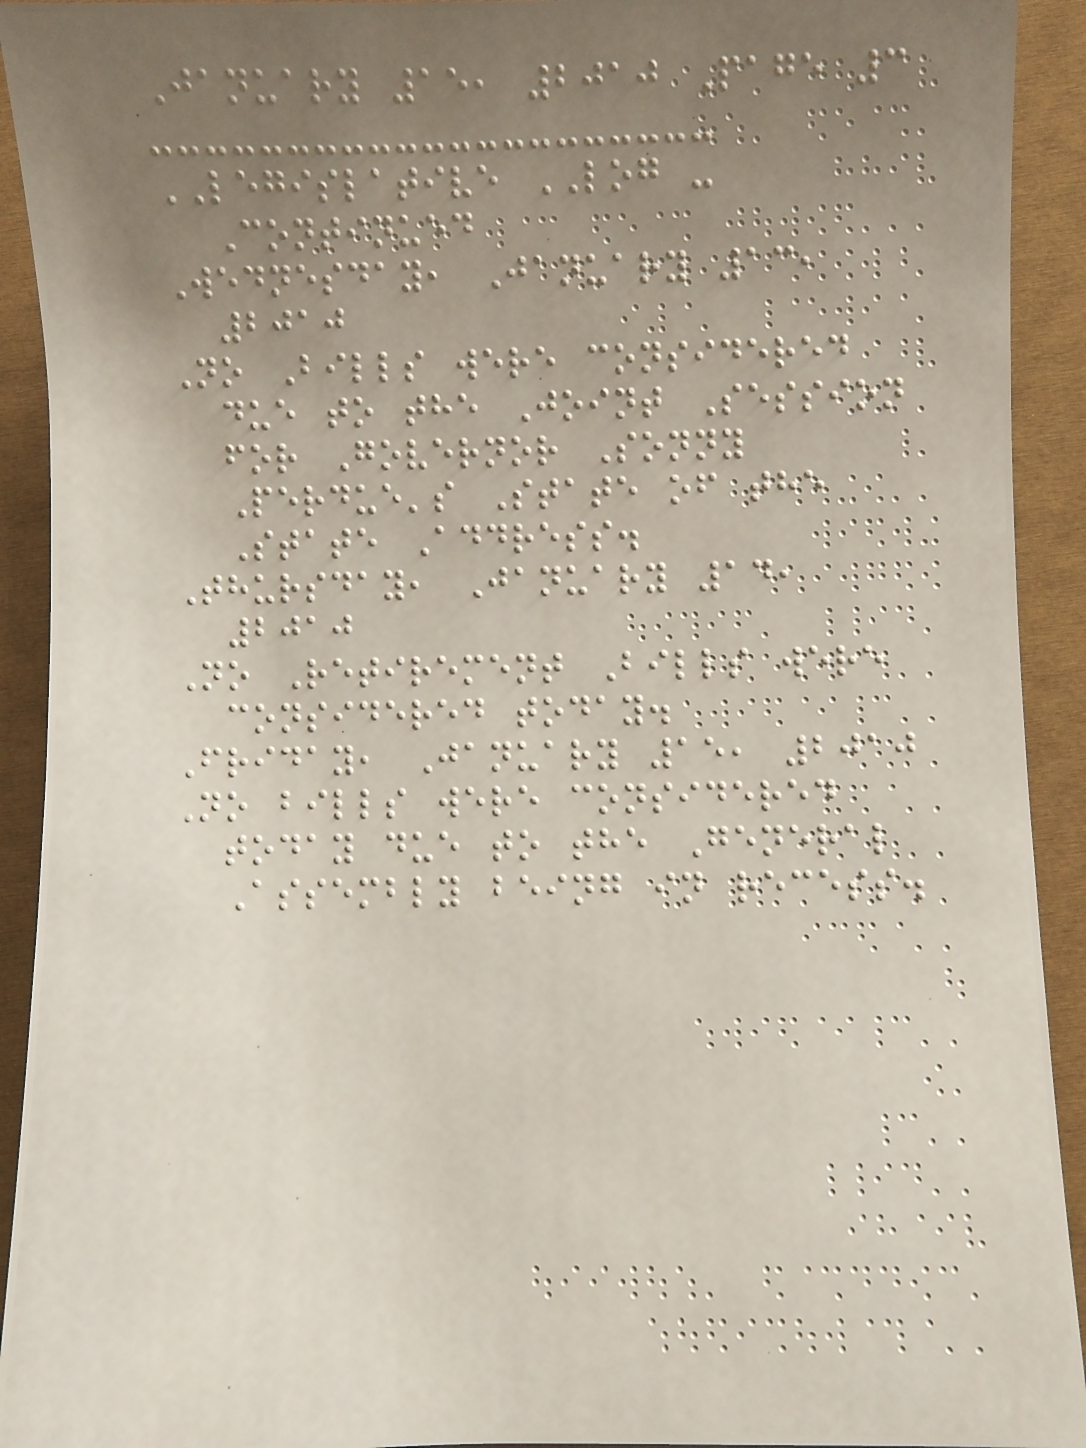January 15, 2010 Page 3
LEGISLATIVE LOG -
Continued
Wednesday, January 13,
2010
No Bills were considered
due to the Joint Session
for Governor Sonny
Perdue's State of the
State Address.
Thursday, January 14,
2010
No Retirement Bills were
considered today.
Friday, January 15, 2010
No bills were considered
today due to the General
Assembly being in recess.
